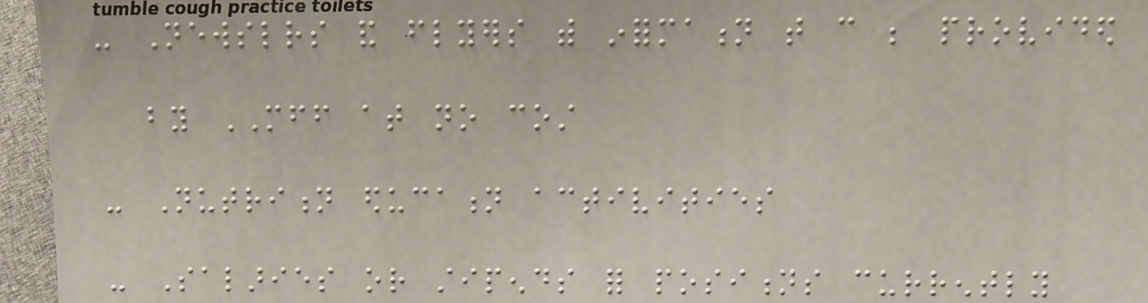- Newsletters and flyers with information that can be provided
by MFF at no cost
- Nutrition education activities
- Salaries or stipends for positions currently
